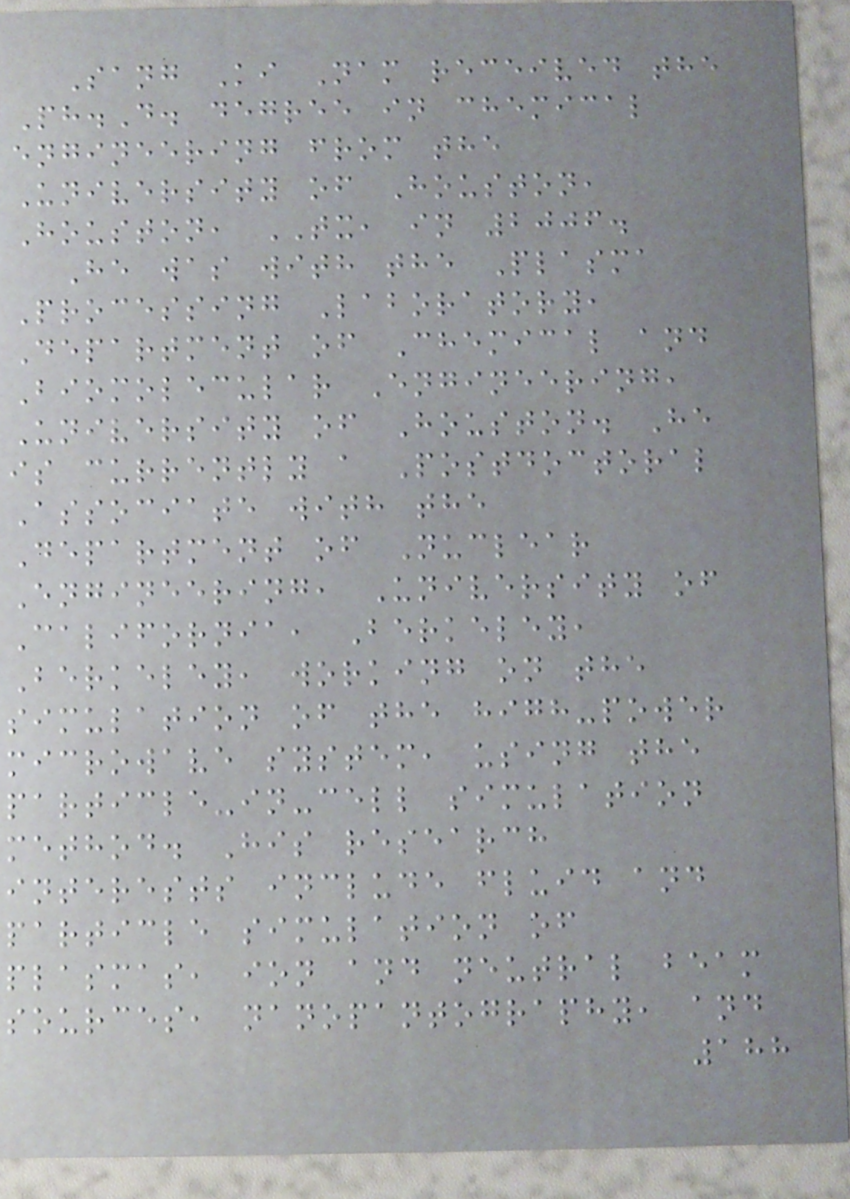Sang Ki Nam received the
Ph.D. degree in chemical
engineering from the
University of Houston,
Houston, TX, in 2006.
He was with the Plasma
Processing Laboratory,
Department of Chemical and
Biomolecular Engineering,
University of Houston. He
is currently a Postdoctoral
Associate with the
Department of Nuclear
Engineering, University of
California, Berkeley,
Berkeley, working on the
simulation of the high-power
microwave system, using the
particle-in-cell simulation
method. His research
interests include fluid and
particle simulation of
plasmas, ion and neutral beam
sources, nanopantography, and
188
